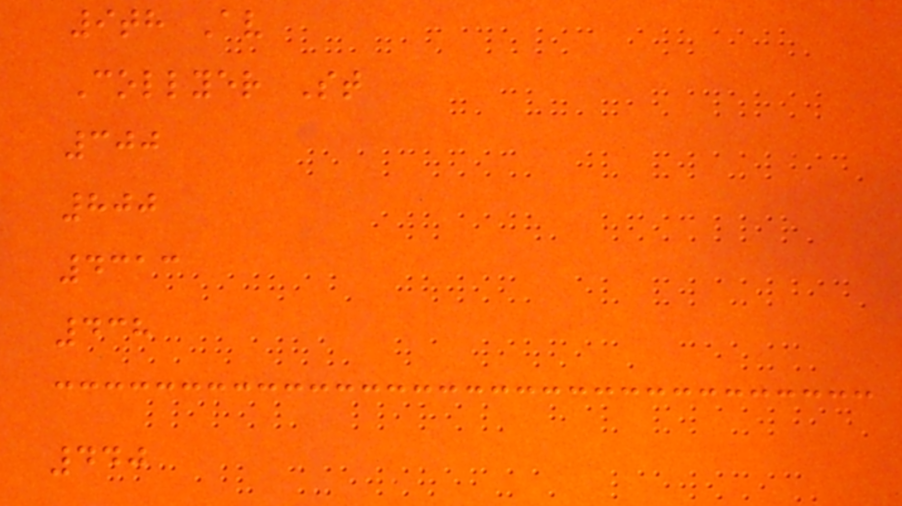9th Av
Collyer St
300
800
4313
438
440
